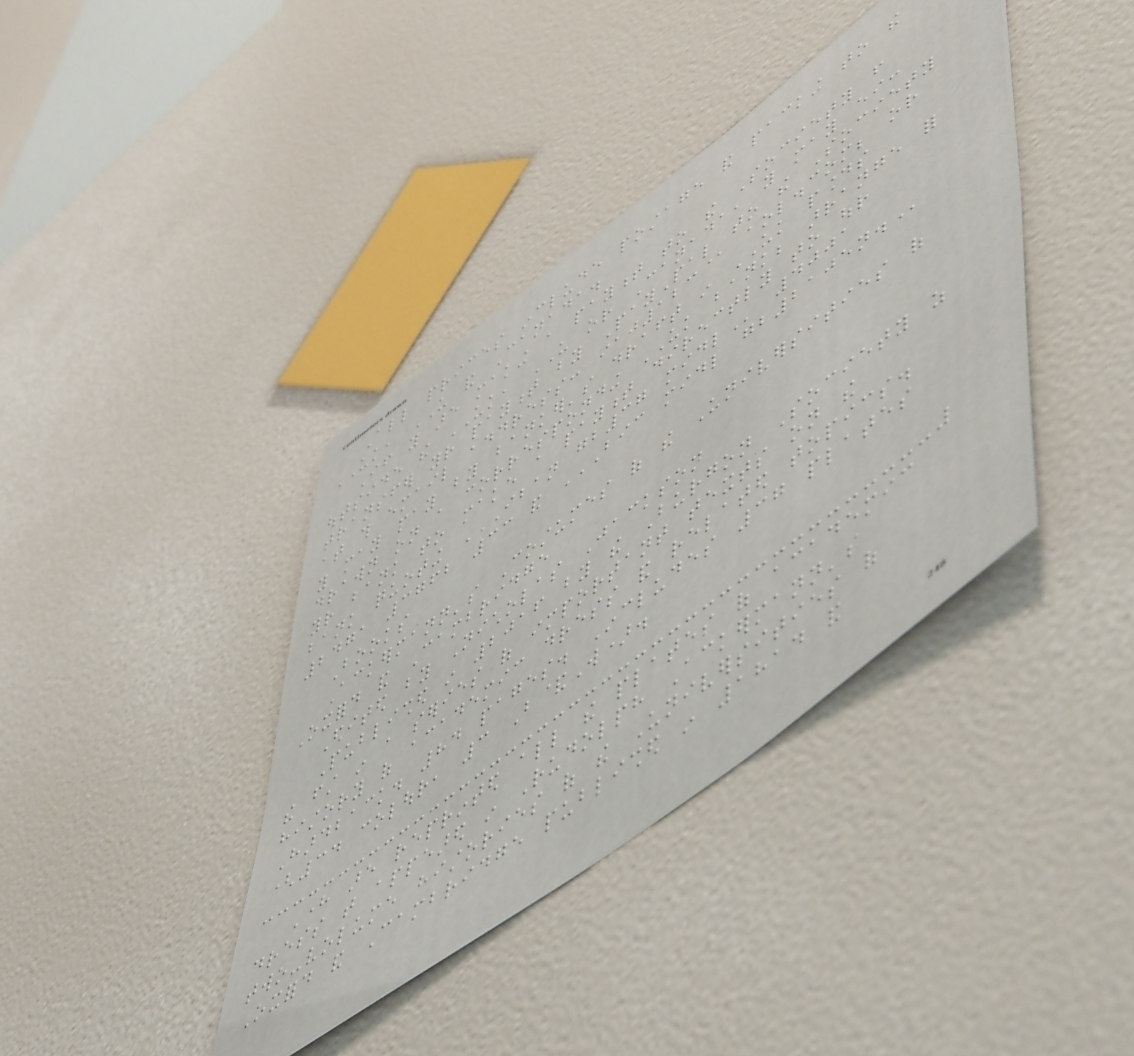All prices include postage and packing to the
UK, US and Canada.
If you are making a payment to the Society from
outside the UK, US or Canada, you may either:
transfer your payment by PayPal to the Society
at this email address: iaj123@ aol.com; or
you may pay by banker's draft in UK pounds
drawn on a corresponding UK bank; arrange for
your bank to make a payment directly to our
bank quoting IBAN GB37 MIDL 4001
2471 3762 33 and BIC MIDL GB2105N.
Books
Ackermann's Costumes of the Universities of
Oxford and Cambridge
Edited by Nicholas Jackson
Published in 2016 by the Burgon Society as
the first in a series of important texts on the
history of academic dress and related topics.
Hardback. 84 pages. Includes 37 plates
(34 colour, 3 B&W).
Here are reprinted all the plates of academic
dress that appeared in Rudolph Ackermann's
two-volume histories of the Universities of
Oxford and Cambridge published in 1814 and
